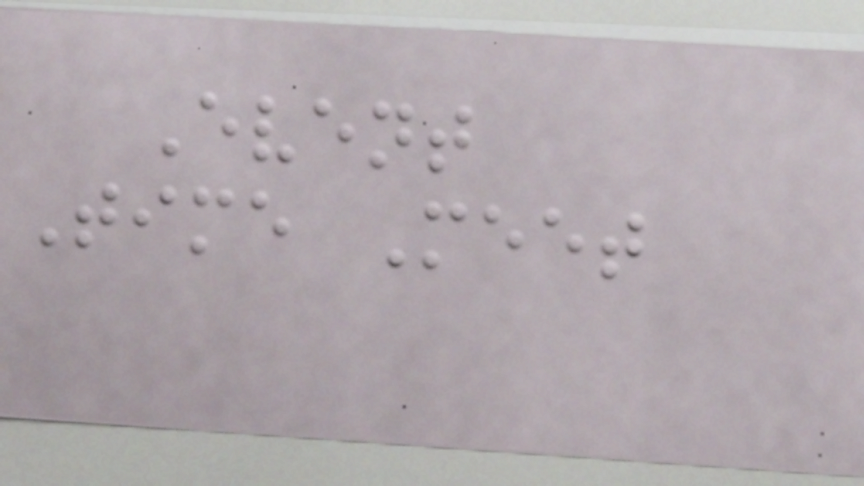Event
Time Meet
